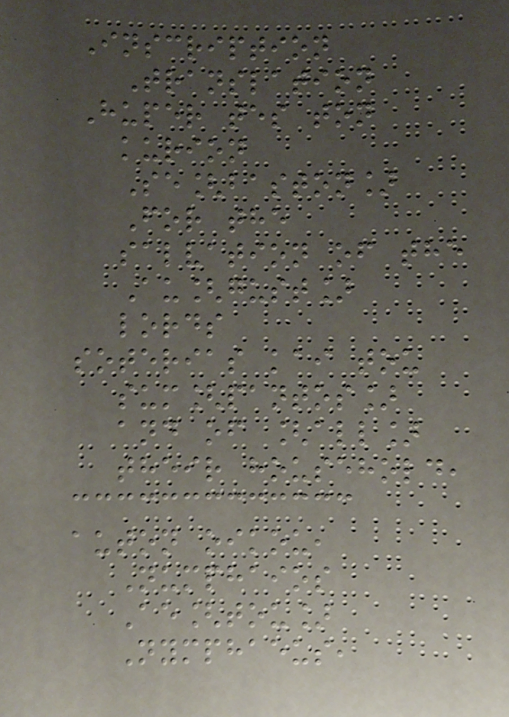Inscription
Translation
Huper tes ton
kurion
Se[baston]
For the
salvation of the
Au[gust]
lords
soterias kai tou
sum[pantos]
and of [all]
their household,
auton oikou,
Numphaios
Ae[tou]
Nymphaeus,
